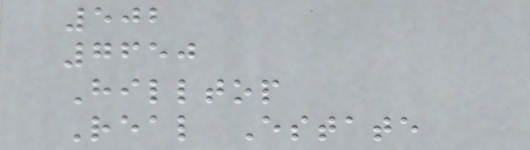502
7650
Hilltop
Real Estate
